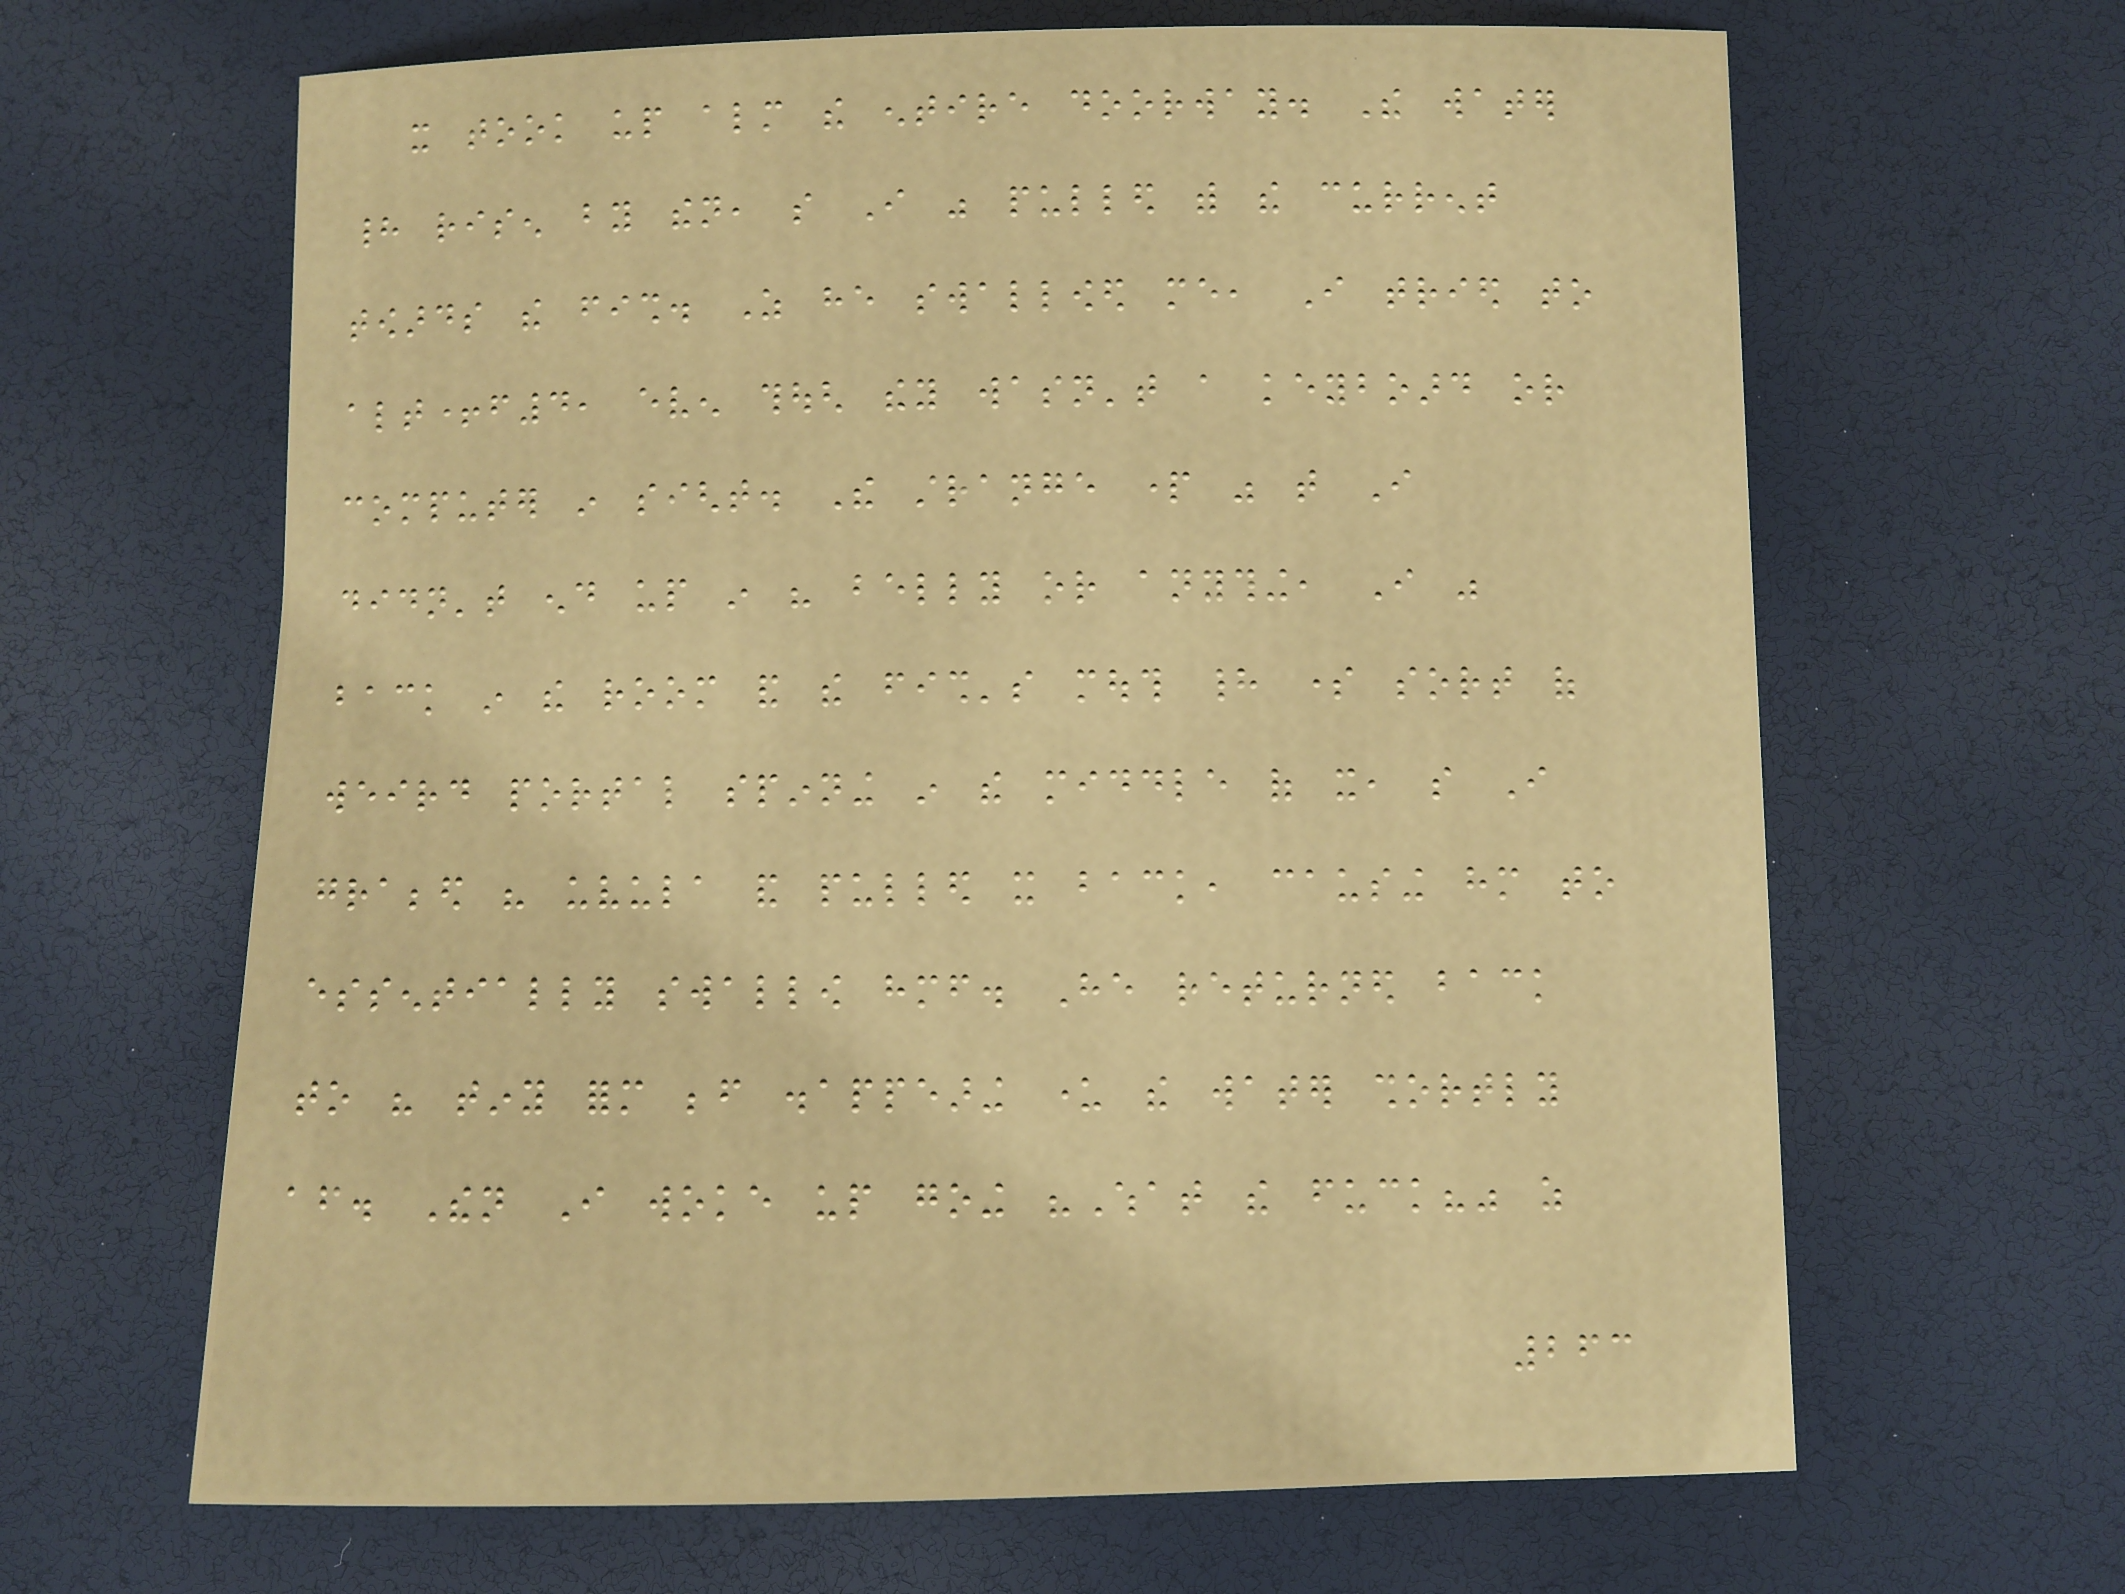it took up almost the entire doorway. The water
had risen by then, so I was pulled with the current
towards the fish. As he swallowed me, I tried to
alt+f4, even though they wasn't a keyboard or
computer in sight. The strange part was that I
didn't end up in his belly or anything, I was
back in the room and the fish's mouth had some sort of
weird portal spinning in the middle of it, so I
grabbed his uvula and pulled it back, causing him to
essentially swallow himself. He returned back
to his tiny form before disappearing under the water shortly
after. Then I woke up going "What the fuck?" as
263
